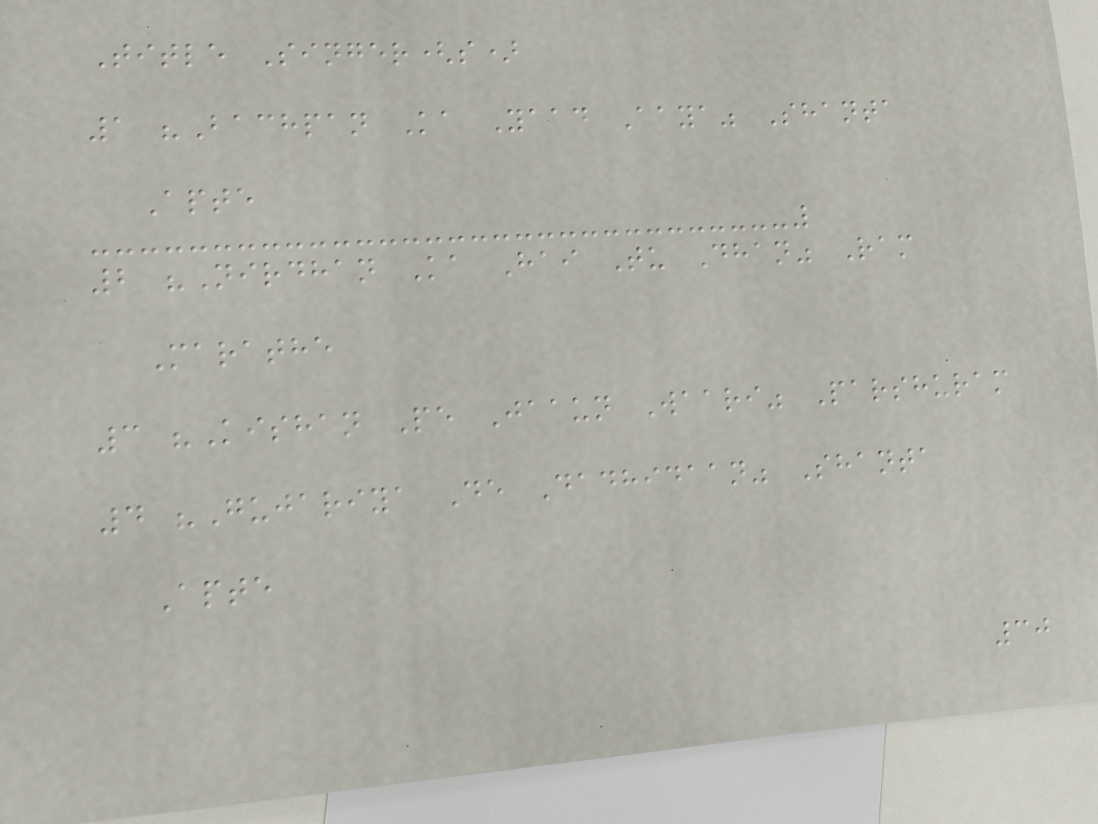Title Singer(s)
1 "Bachpan Ka Yaad Aaya" Shanta
Apte
2 "Nirdhan Ka Hai Tu Dhan" Ram
Marathe
3 "Kishan Pe Jaaun Waari" Parshuram
4 "Gujariya De Dadhidaan" Shanta
Apte
30
